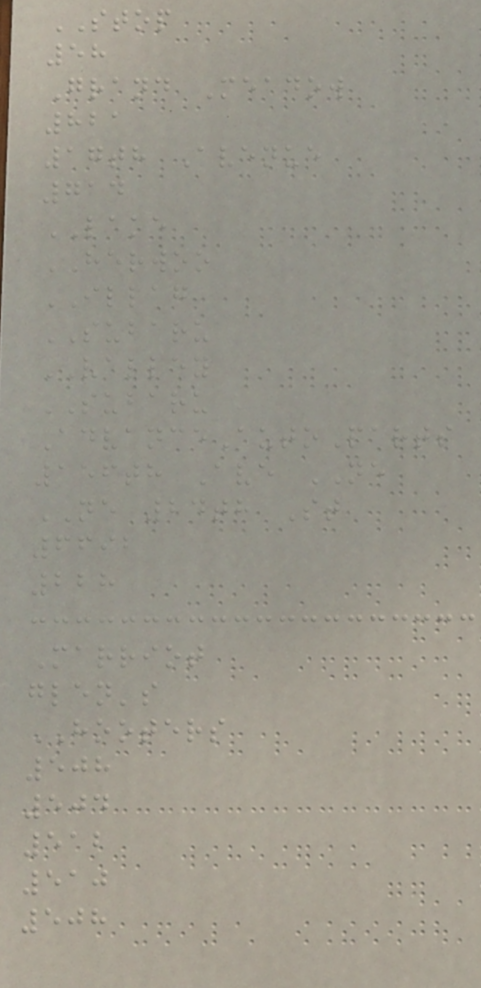STOP
58
Grand Meadow
821
17th Avenue
714
LAKE
HERWOO
ILLAG
SUBARU
VALLEY
SUBARU
AdvanceAutoParts
156th Ave NE
NE 24th St
6692
228
Marriot
glen's
HOOTERS
508
504
512
510
508
